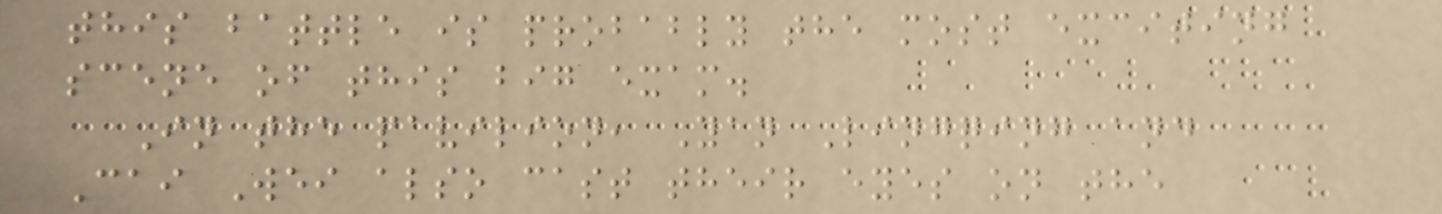this battle is probably the most exciting
scene of this big exam.
In the pavilion, Yan Lingqing and
Cai Wei also cast their eyes on the
